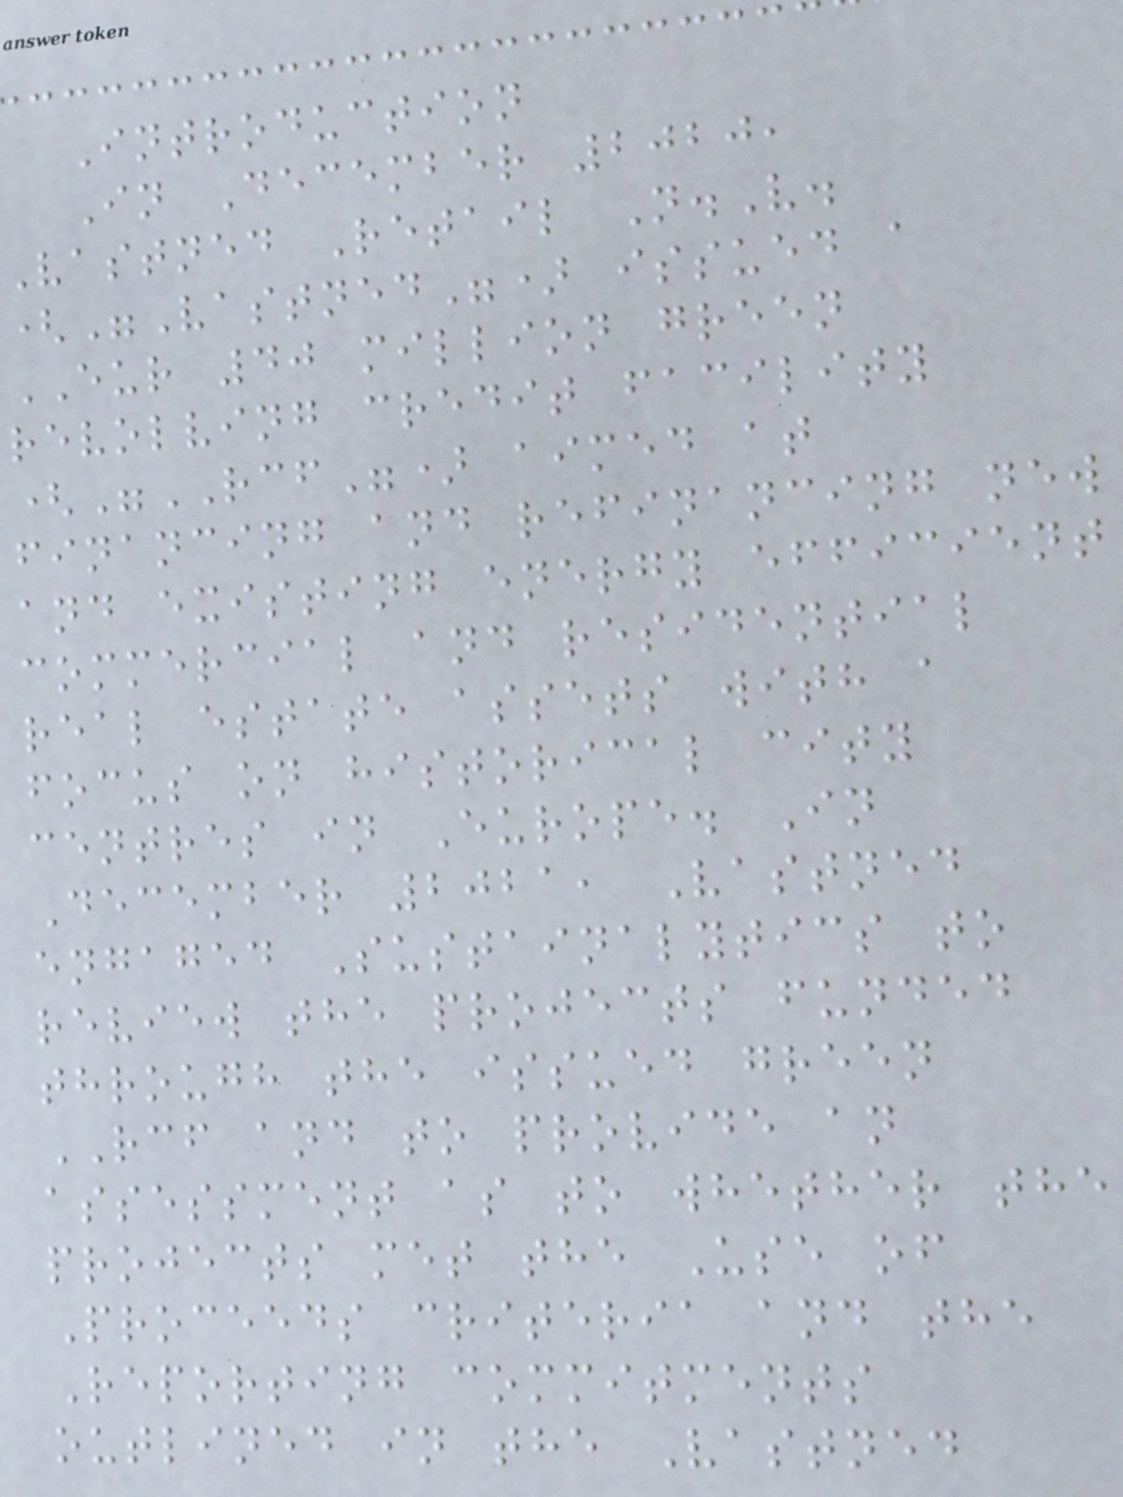Introduction
In December 2020,
Vastned Retail N.V.
("Vastned") issued a
EUR 40 million green
revolving credit facility
("RCF") aimed at
financing and refinancing new
and existing energy efficient
commercial and residential
real estate assets with a
focus on historical city
centres in Europe. In
December 2021, Vastned
engaged Sustainalytics to
review the projects funded
through the issued green
RCF and to provide an
assessment as to whether the
projects met the Use of
Proceeds criteria and the
Reporting commitments
outlined in the Vastned
